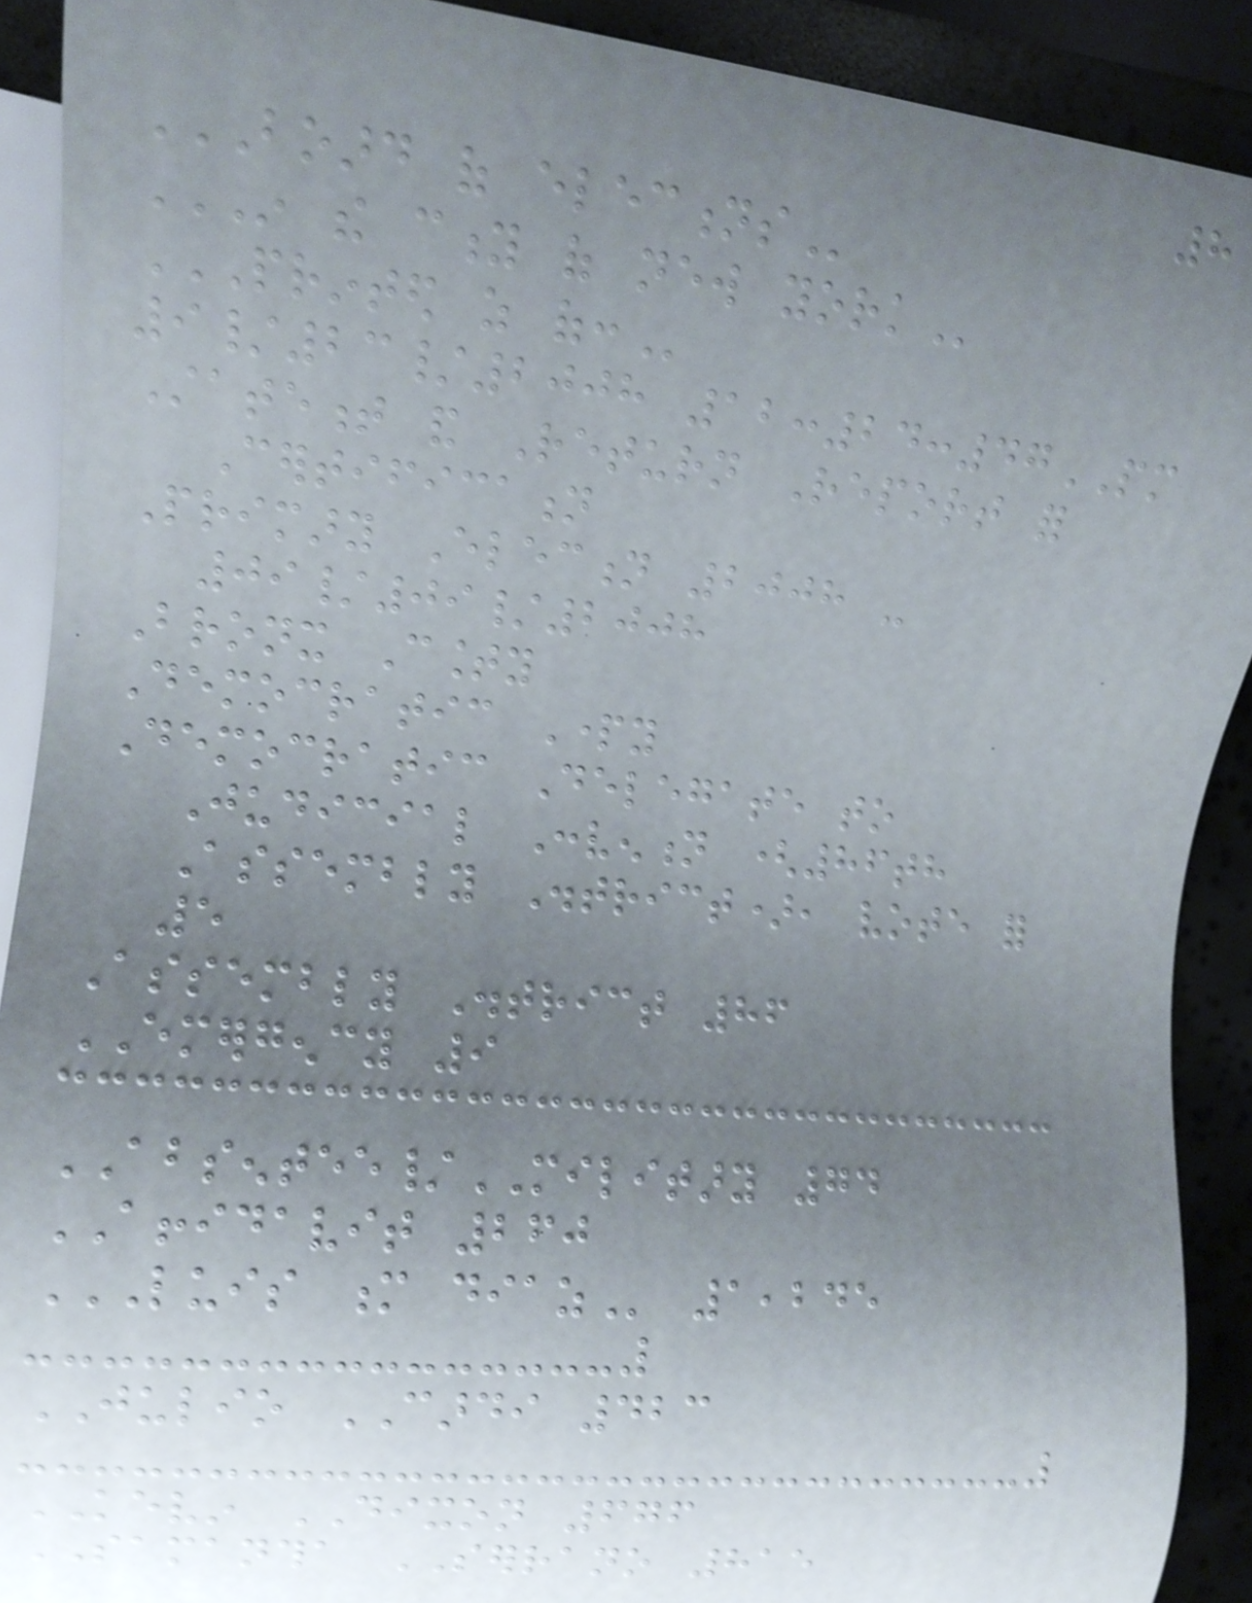8
BOARD OF ELECTIONS
IN THE CITY OF NEW YORK
PRINTED AS OF:
9/23/2008 12:24:47PM
Statement and Return Report for
Certification
Primary Election 2008 -
09/09/2008
Bronx County
Democratic Party
Democratic Delegate to
Judicial Convention (86th
Assembly District), vote for
5
Assembly District 86
EMERGENCY 9
ABSENTEE/MILITARY 74
AFFIDAVIT 260
LUIS M DIAZ 1,245
JULIO CARDI 423
KEVIN DIXON 676
SAMANTHA SERRANO 815
